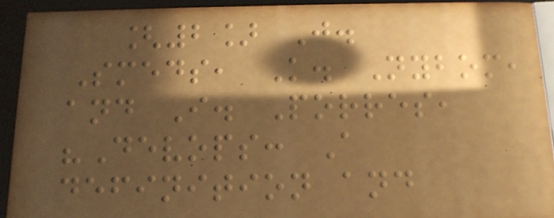[2] J.
Smeds, K. Nybom,
and I. Porres,
"Devops: A
definition and
